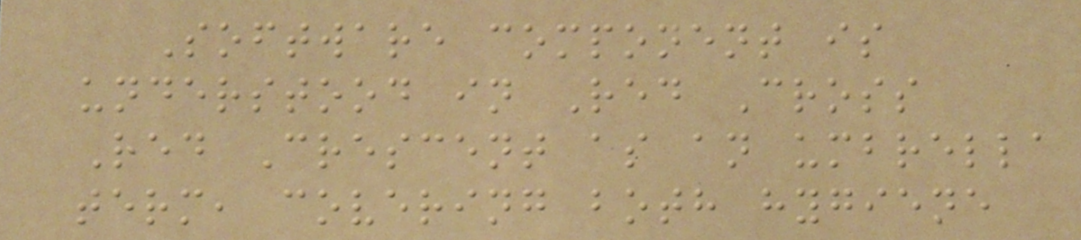Software component is
understood in Red Cross
Red Crescent as an umbrella
term, covering both hygiene
